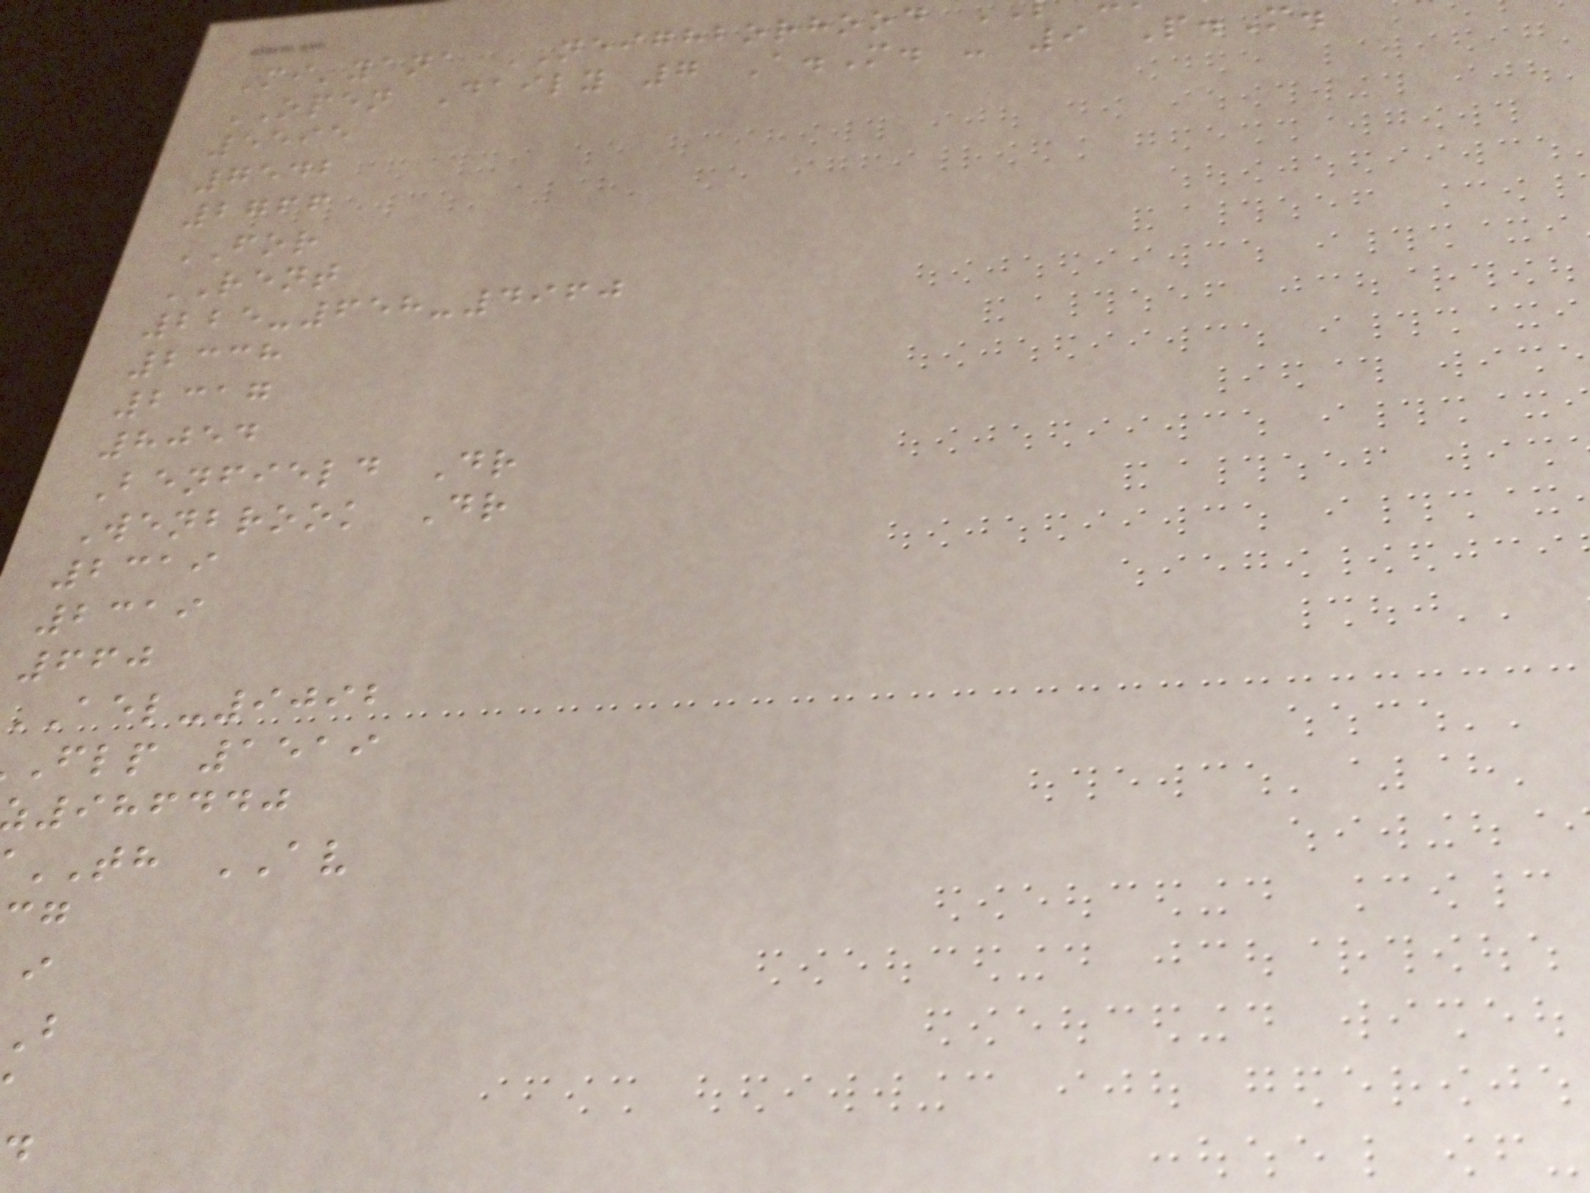Mi'yana NEIGHBORHOOD
OPEN Daily 7 A.M. - 9 P.M.
5595
7542
2766
FOR
RENT
225-658-4960
2338
2317
8054
Benfield Dr
Wenbrook Dr
2319
2319
660
ael-9092
flp 1519
986440
TH AV
